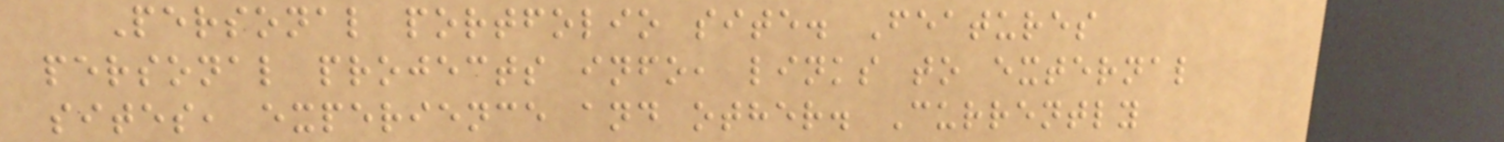Personal portfolio site. Features
personal projects info, links to external
sites, experience and other. Currently
